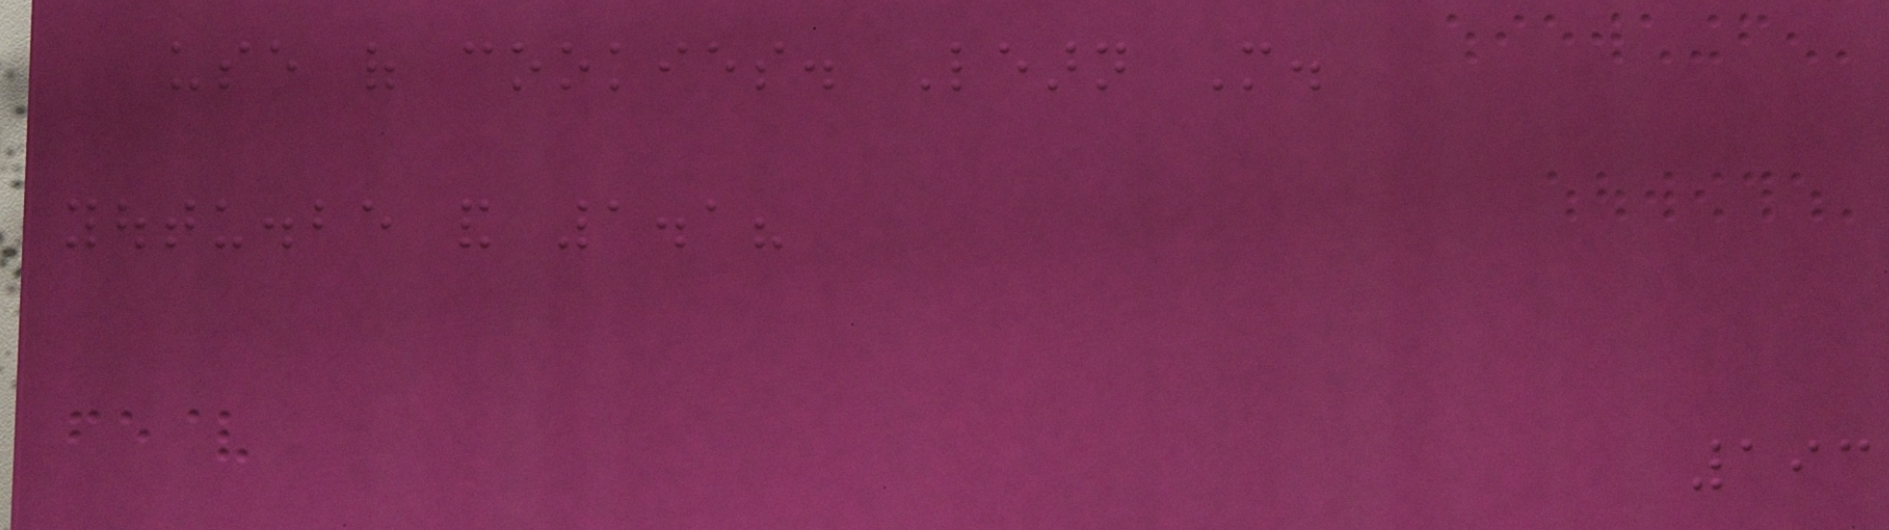use of cookies. Learn More.
youtu.be and 1.1?
193
